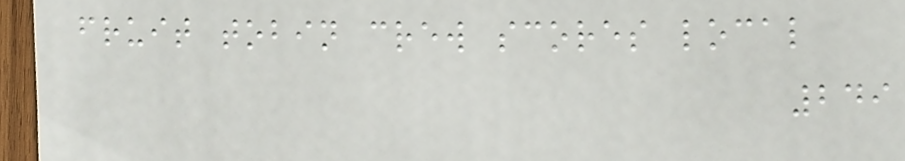fruit tobin crew scores local
249
